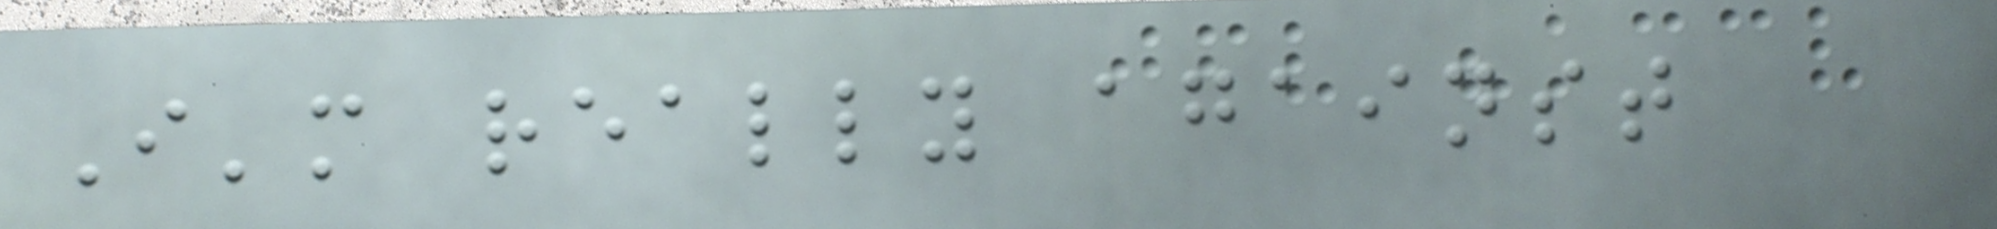I'm really against
